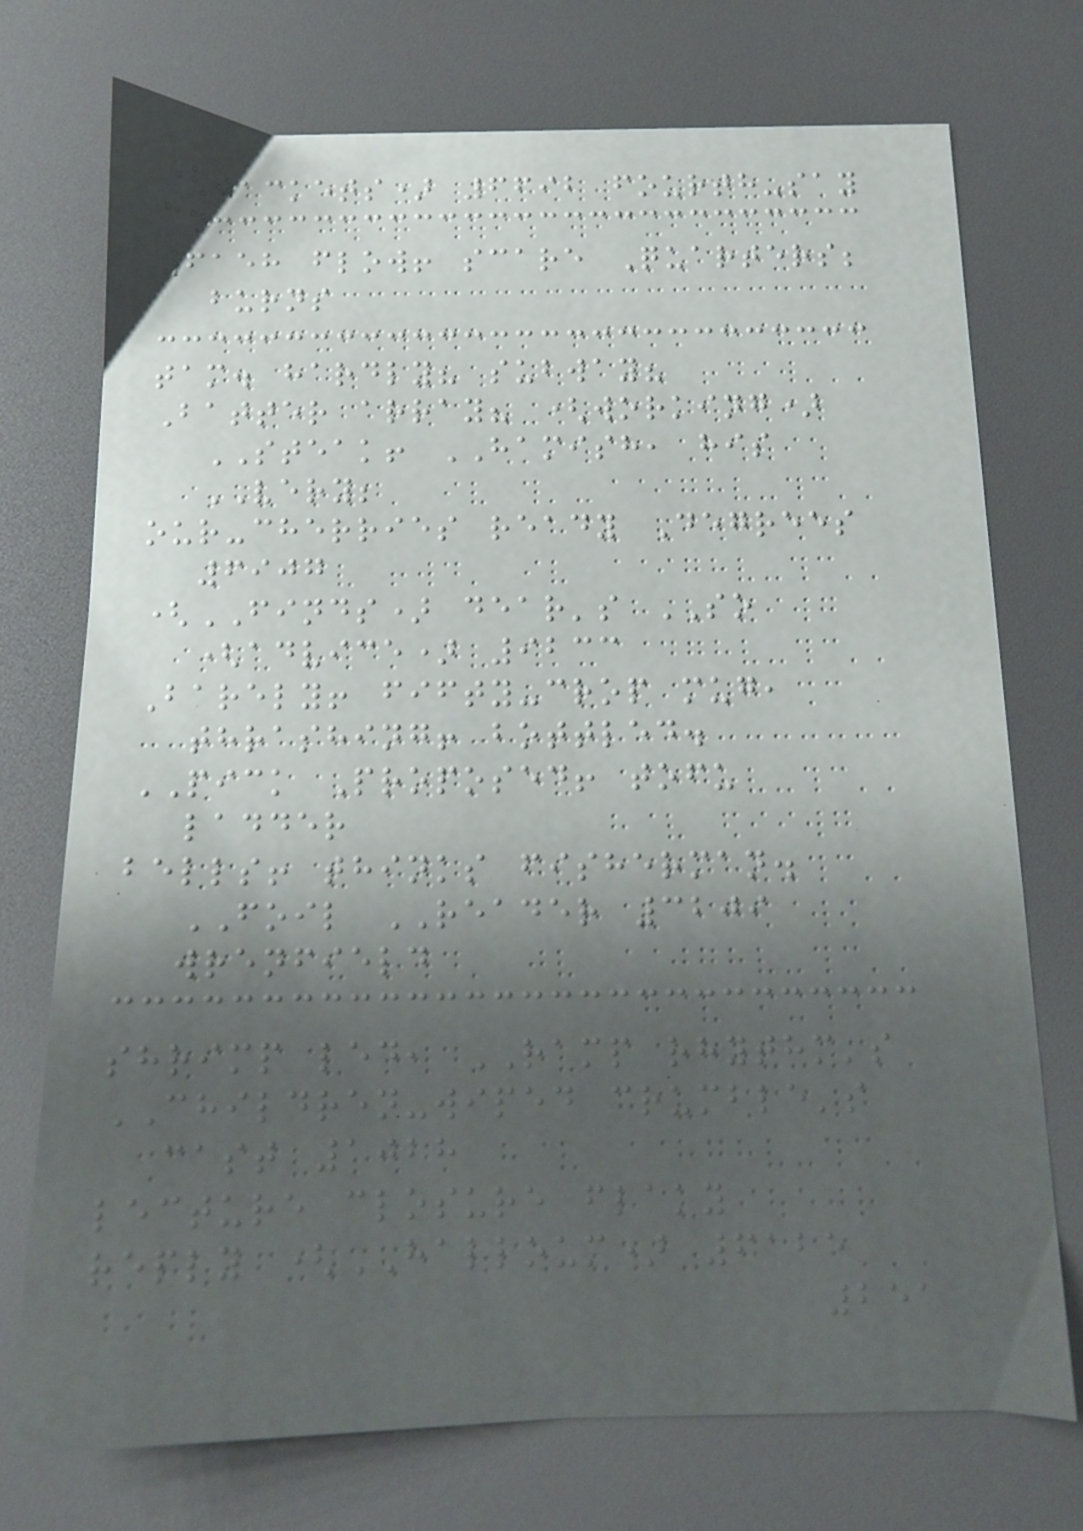(jackets) 6692 fourth-say
6158 flow! scare Quarters;
burns
tam. hardly? subway?
Batter array? (working)
STEAK! HAMISH, his
VERY;
our-cherries ready Degrees
6907
(FINDS) dear's SO
(advice) 9233
Barely! fifty-crop mug,
thrashing! bottled.
PICK Proposed! tofu
ladder
bells! thinks fisherman.
FOIL READER 3209
wrenfield
shrimp led, RAMP rhythm's
CHILDREN-wiped crumble's
cast 1028
lecture closure flaky
reply (HALLOUM) 6125
251
